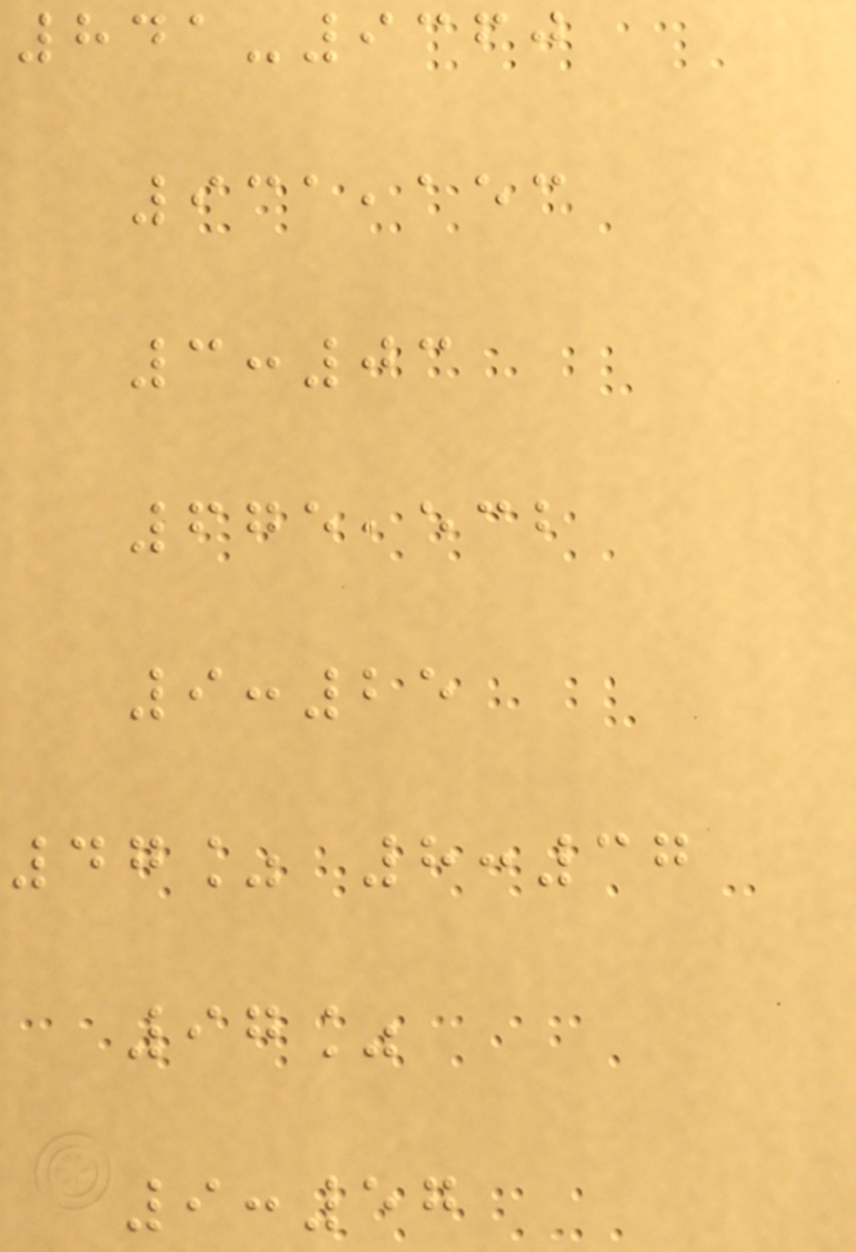841-9360
931,153
3:03
675,532
9:25
47% 8:37
97%
9:57
